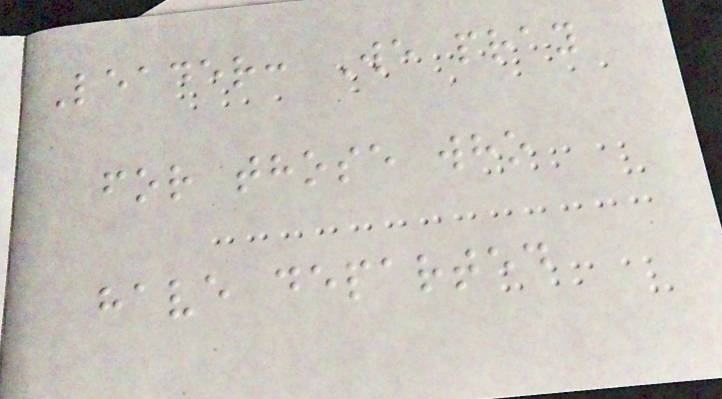Leader: We pray
for those who
have departed
